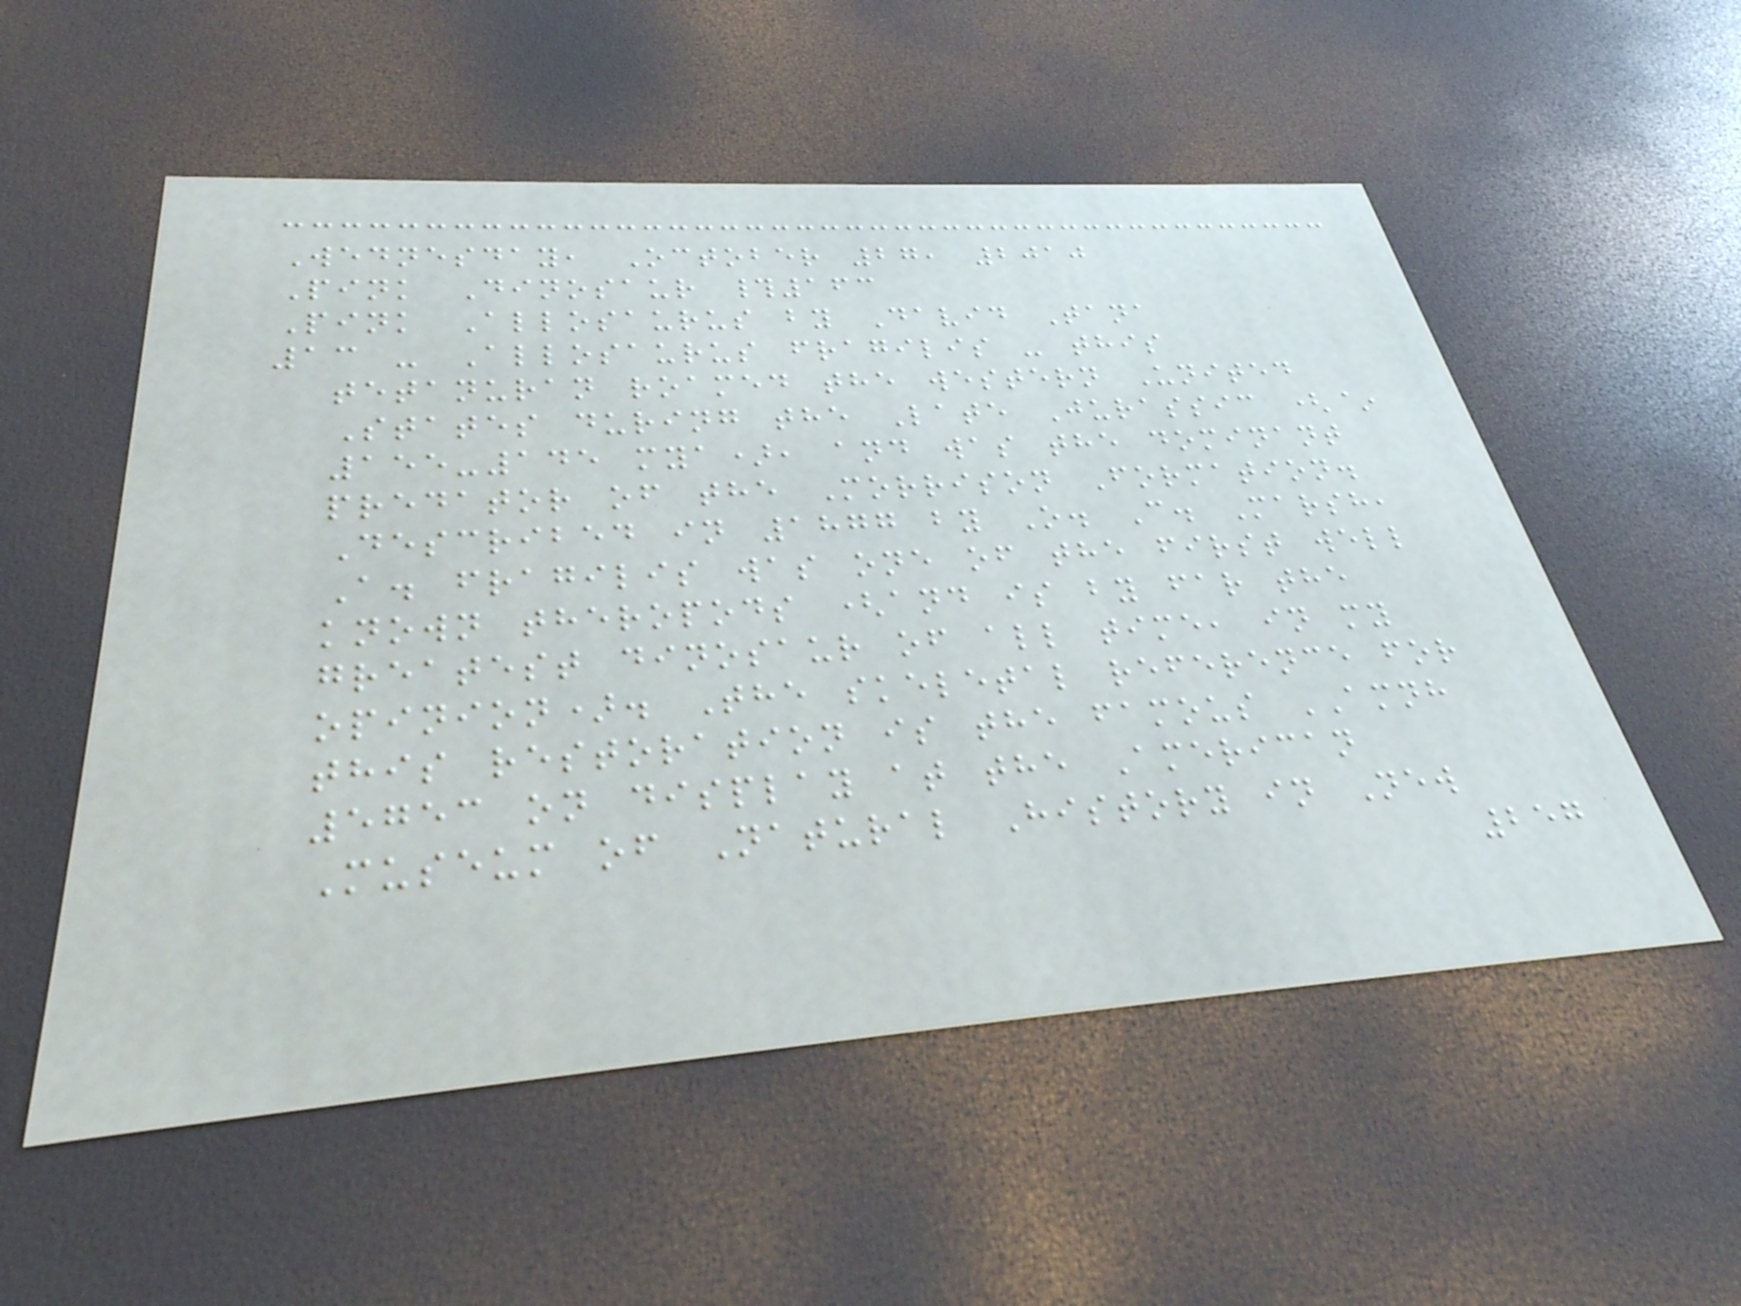Wednesday, October 27, 2010
Pink Dinosaur #163
Pink Allosaurus by David Tana
13 - Allosaurus fragilis - this
tetanuran roamed the western United
States during the Late Jurassic (~
155-145 mya), and was the dominant
predator of the Morrison Formation.
Described in 1877 by O. C. Marsh,
A. fragilis was one of the first well
known theropods (and is by far the
greatest dinosaur of all time, in my
opinion). The skeletal reference for
this restoration is the famous AMNH
5753 on display at the American
Museum of Natural History in New
257
